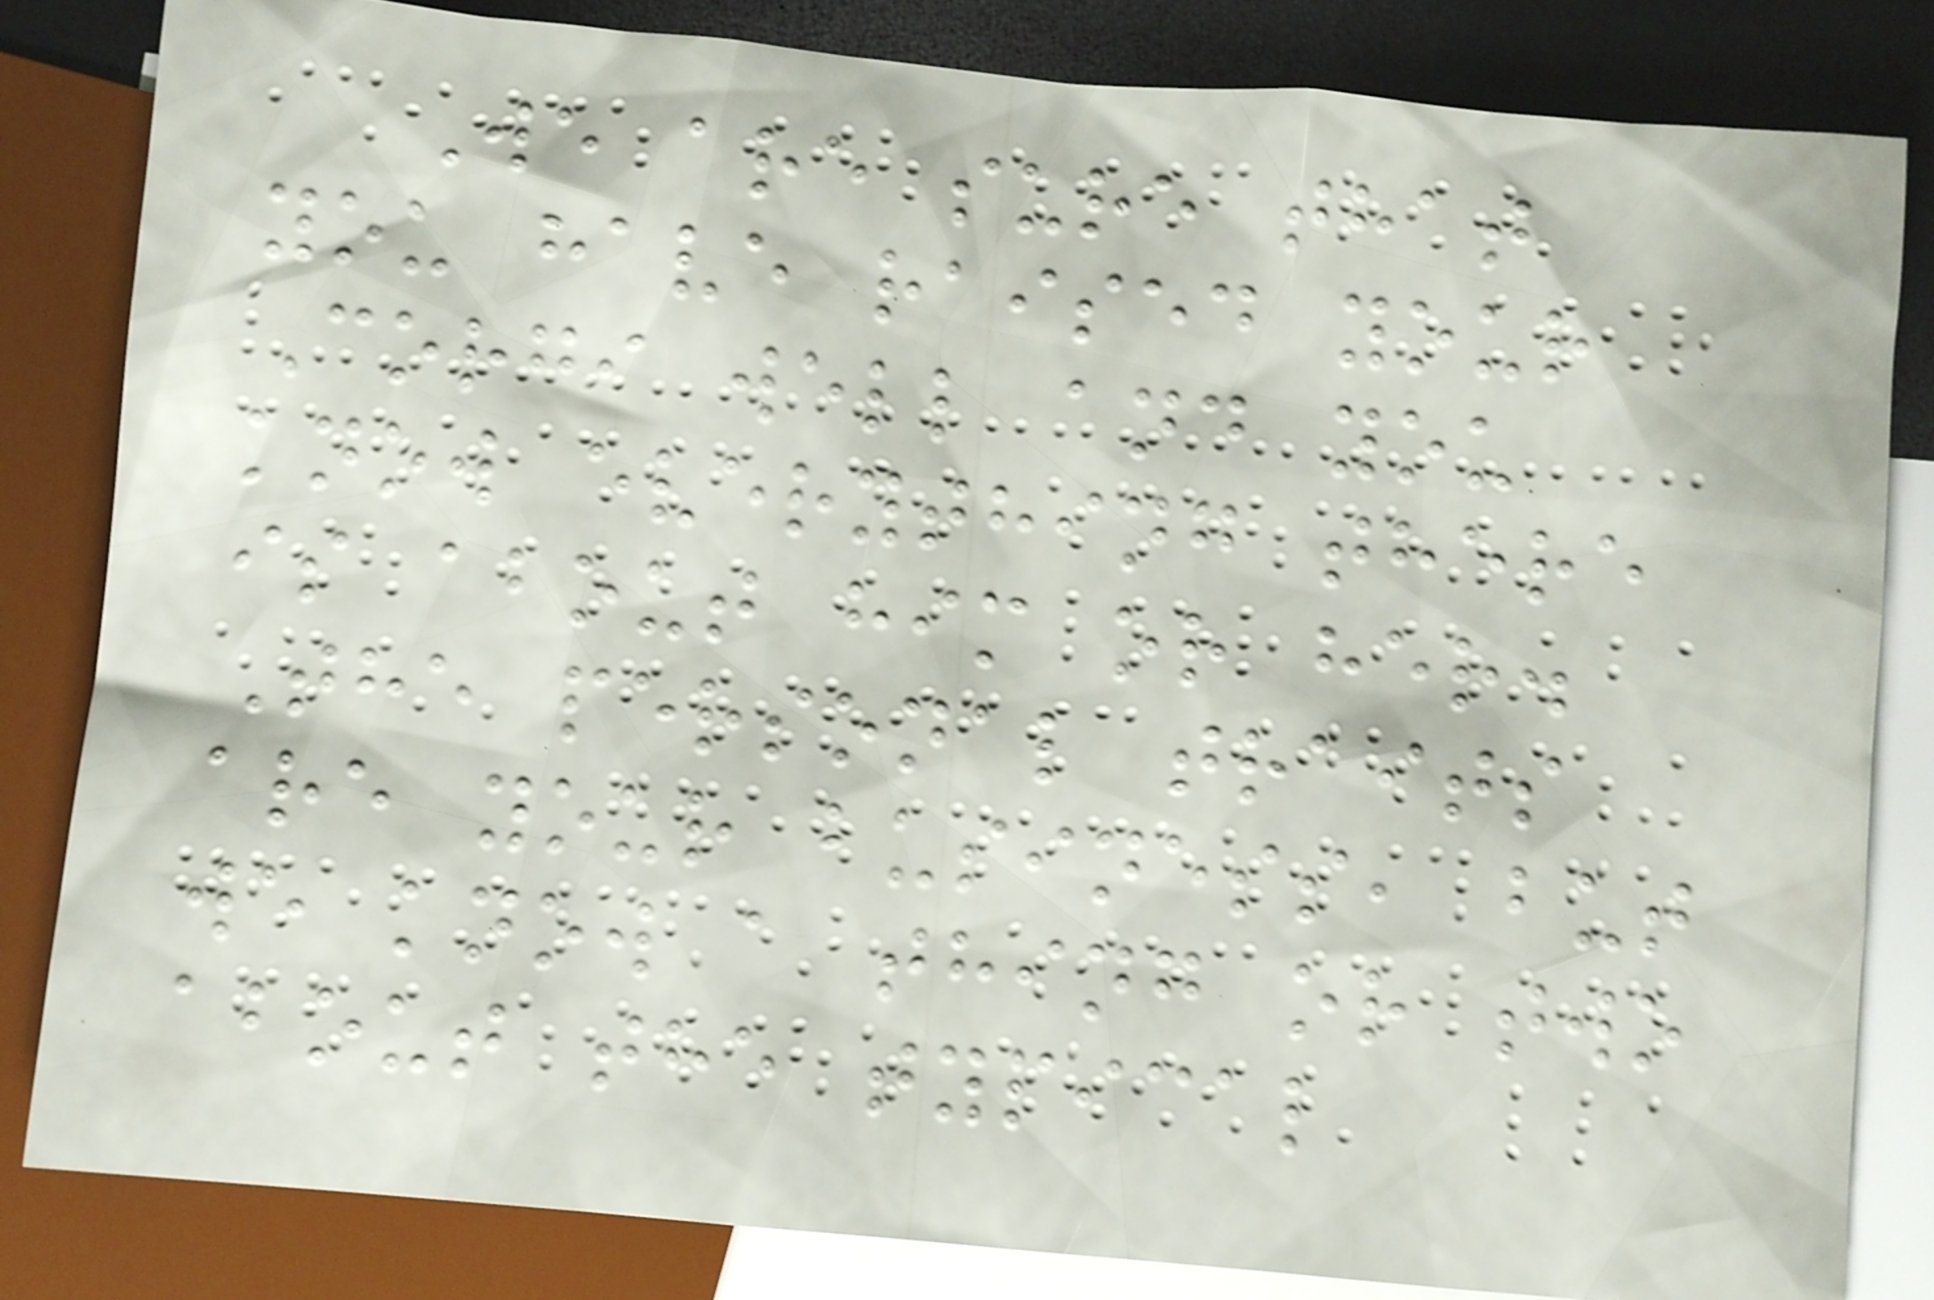We are sure that
you have raised your
Corgi well and you
know everything there
is about him or her.
The personal traits
are your business, but
we know a thing or two
about the typical
